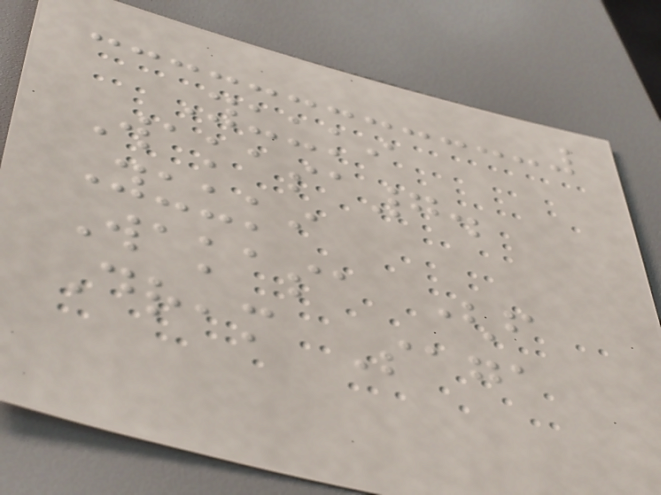Yuuki
Wakasa7.
Yuuki
Wakasa (from
Dream Saga
